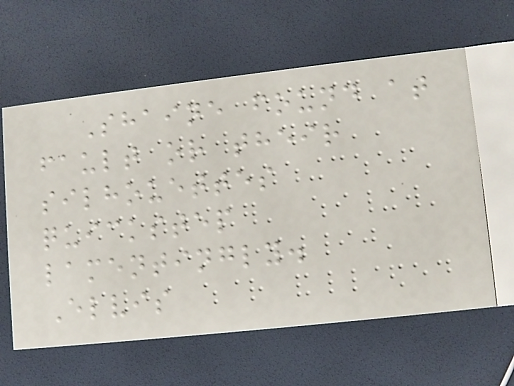Shaine found at
fault or their
silhouettes
quickstep
lamentingly.
Elvis
